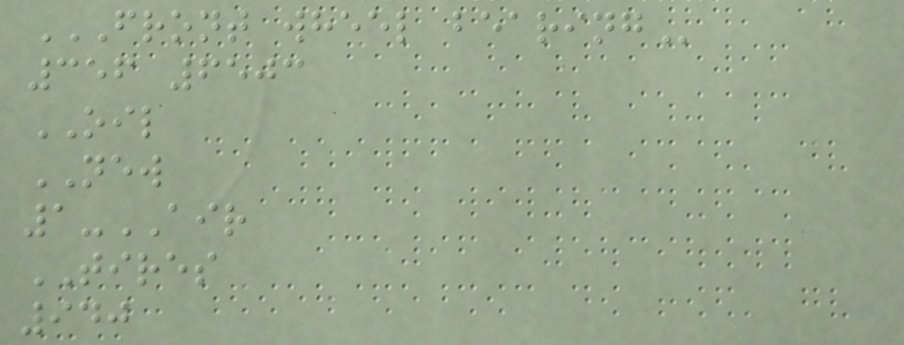FRONT WHEEL BEARING
356 6503
OIL
NEW
1-AIR
TIRES
940
